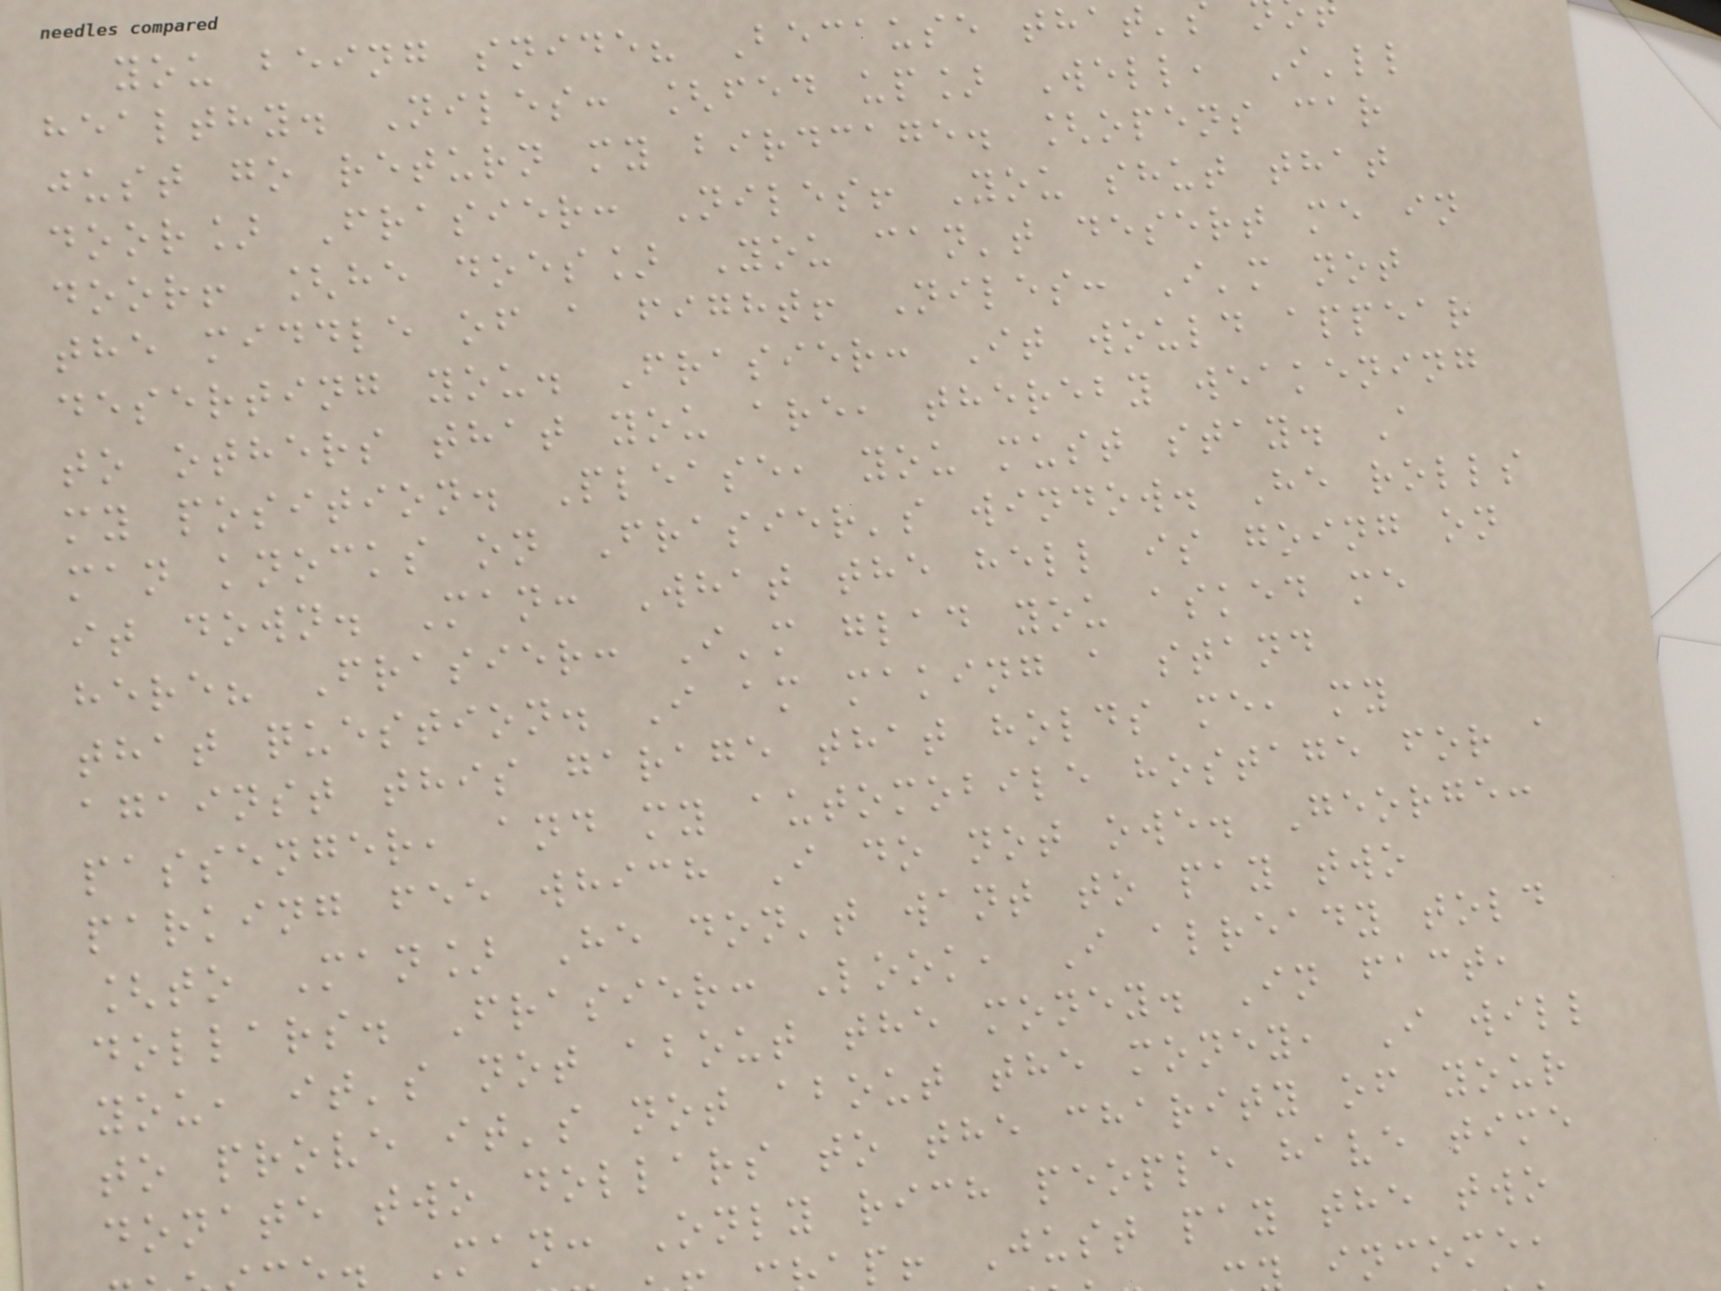you being snide? Because that'
healthy. Niles: [fed up] Well, I'll
just go return my birdcage. [opens car
door] Frasier: Niles! You shut that
door! [he does] You can't desert me in
the middle of a fight! Niles: I'm not
deserting you. Frasier: It would appear
to others that you are, thereby weakening
my position. Please, you must stay. A
man knocks on Frasier's window. He rolls
it down. Man: What the hell is going on
here? Frasier: I'm glad you asked me
that question. I am making a stand
against this garage that holds me, my
passenger, and my automobile hostage for a
parking fee which I do not owe. George:
[to Man] He don't want to pay two
dollars. Frasier: Look, I already told
you, it's not about the money. In fact,
to prove it's not about the money, I will
donate two dollars to the charity of your
Man: Only rich people have time
p! Just pay the two
